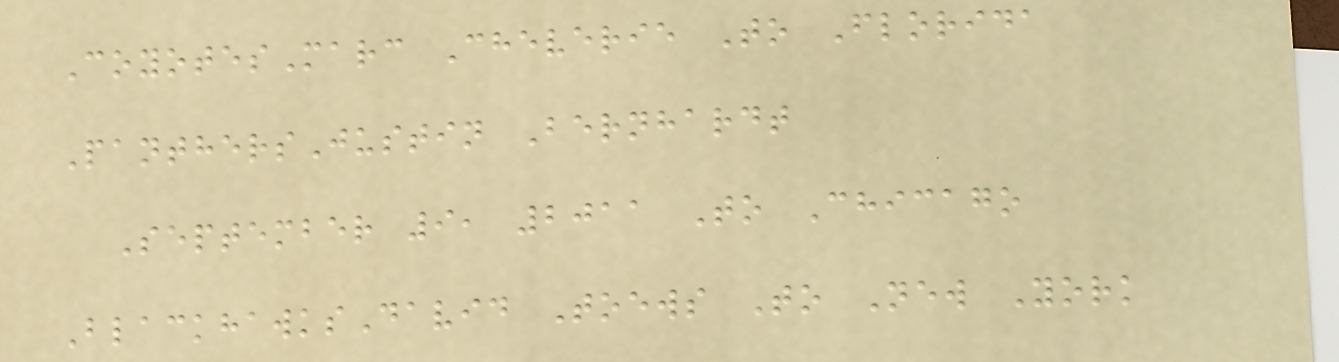CoyotesMarc Cheverie To Florida
PanthersJustin Bernhardt
September 9, 2011 To Chicago
BlackhawksDavid Toews To New York
